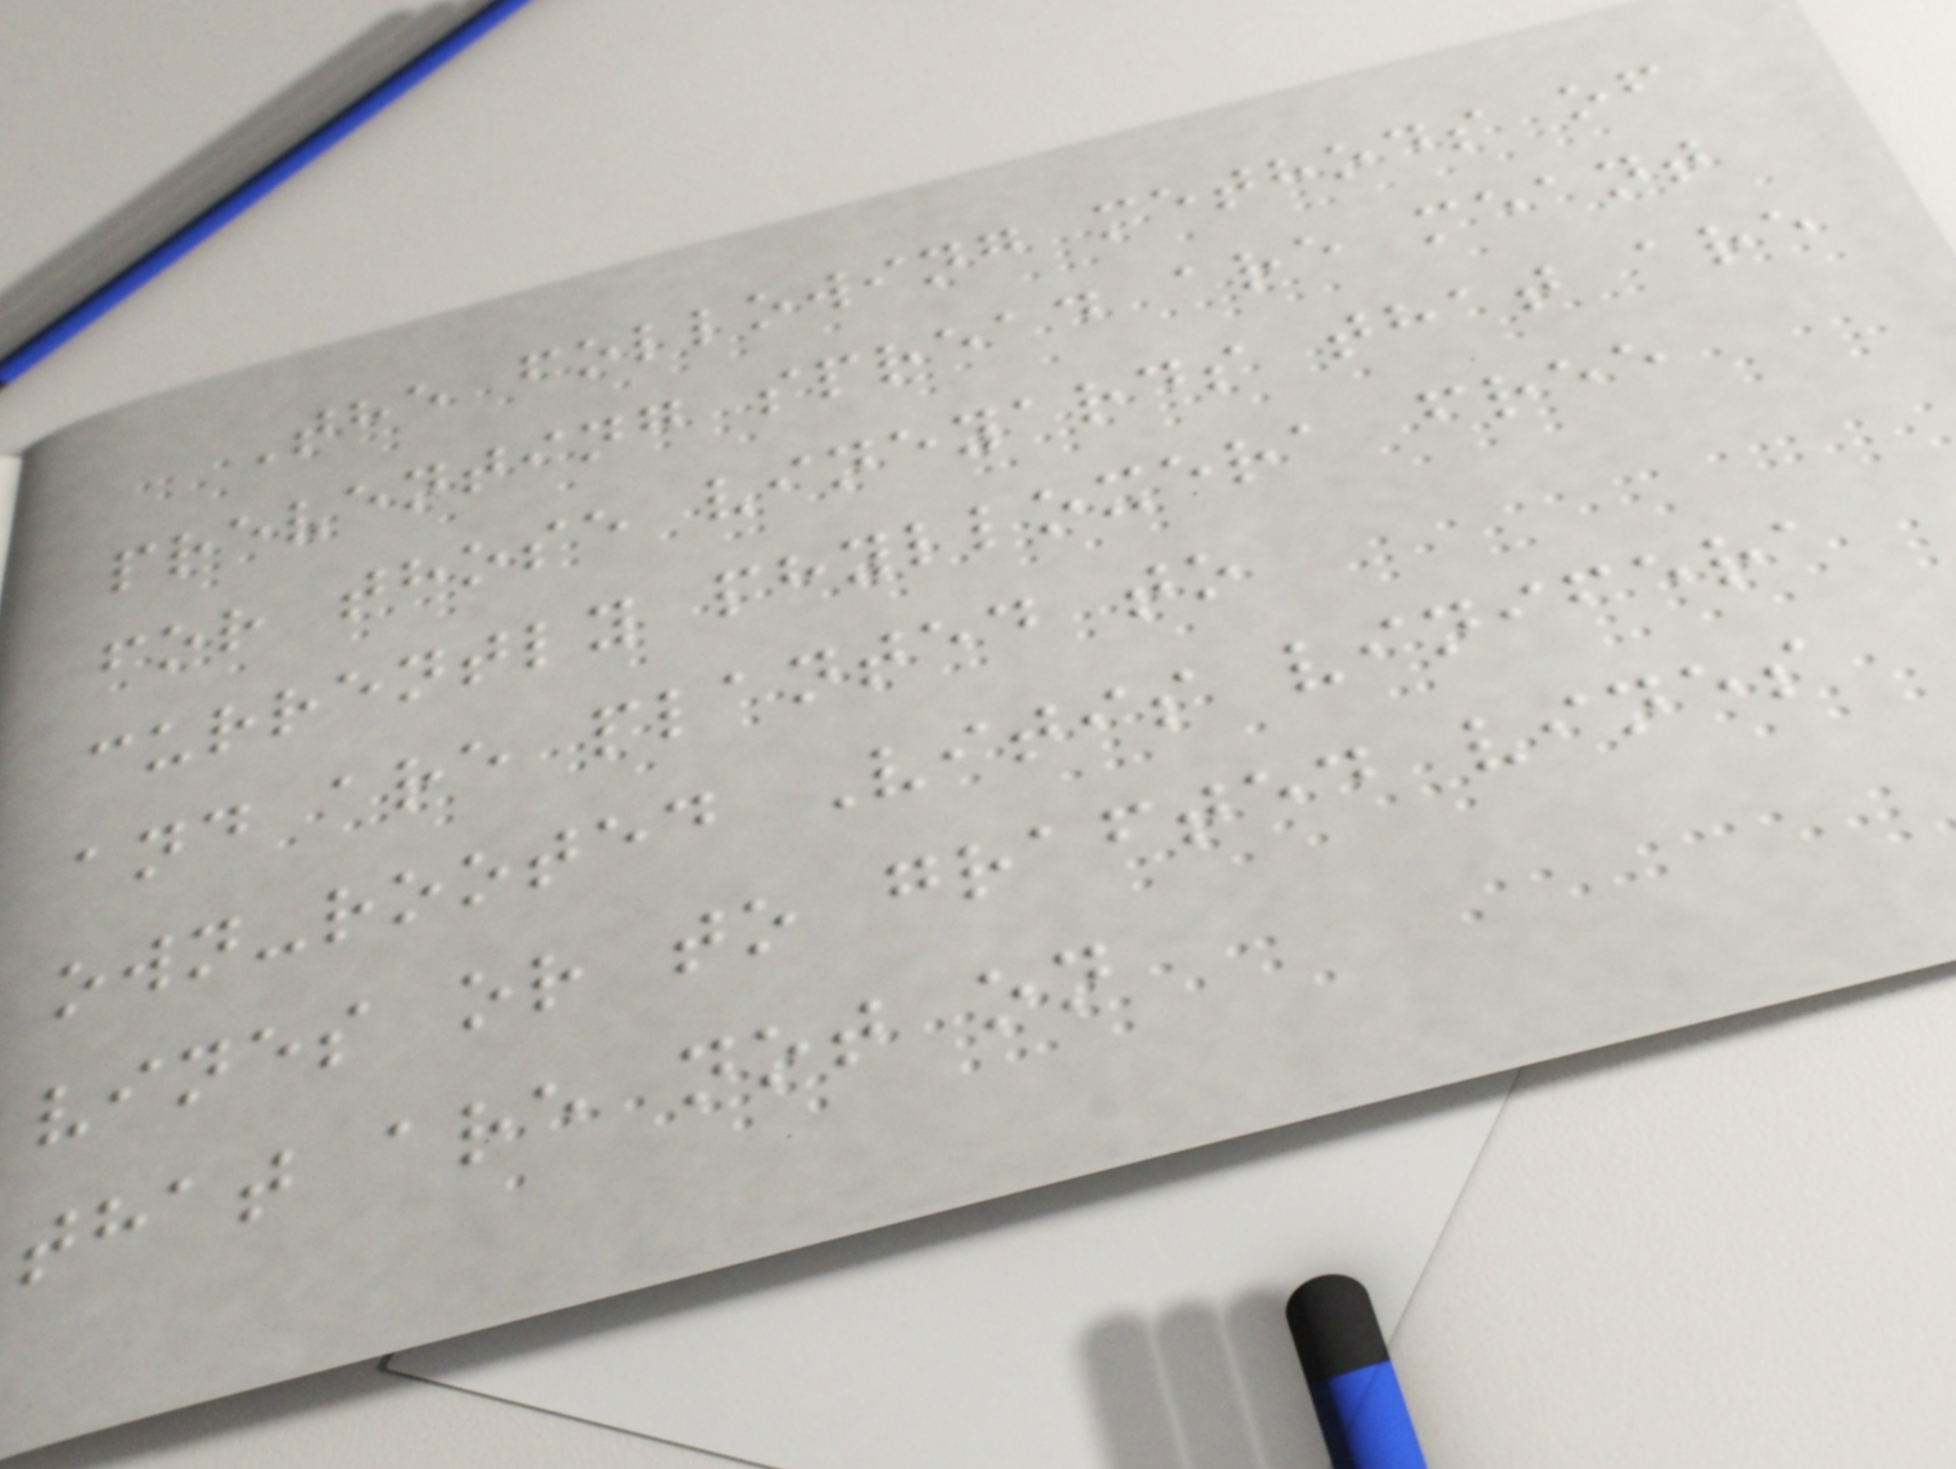The following methods of
preventing spread are meant
for those vineyards that are
currently phylloxera free
and are planted to
own-rooted Vitis vinifera
vines or to grafted vines
that are not on
